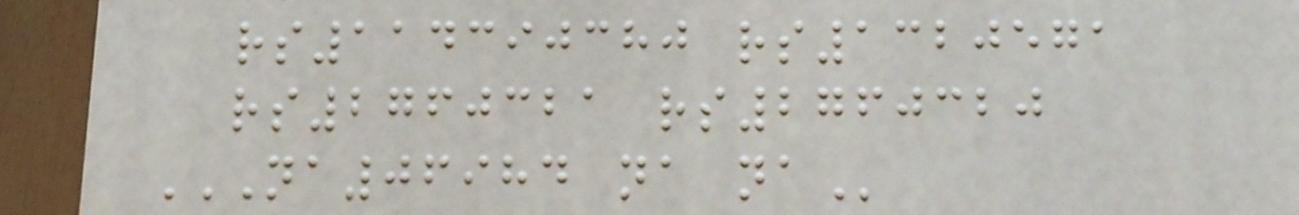rs114390380 rs1320571
rs2760321 rs2760320
NA06984 NA NA
